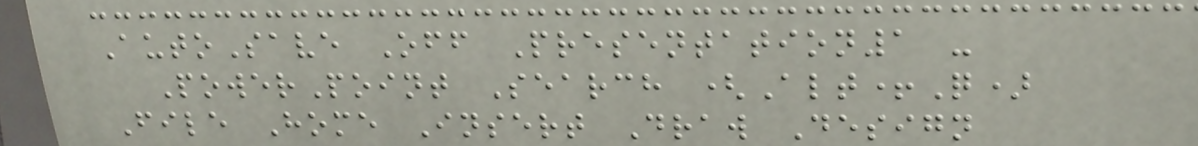AutoSave Off Presentation1 -
PowerPoint Search (Alt+Q)
File Home Insert Draw Design
